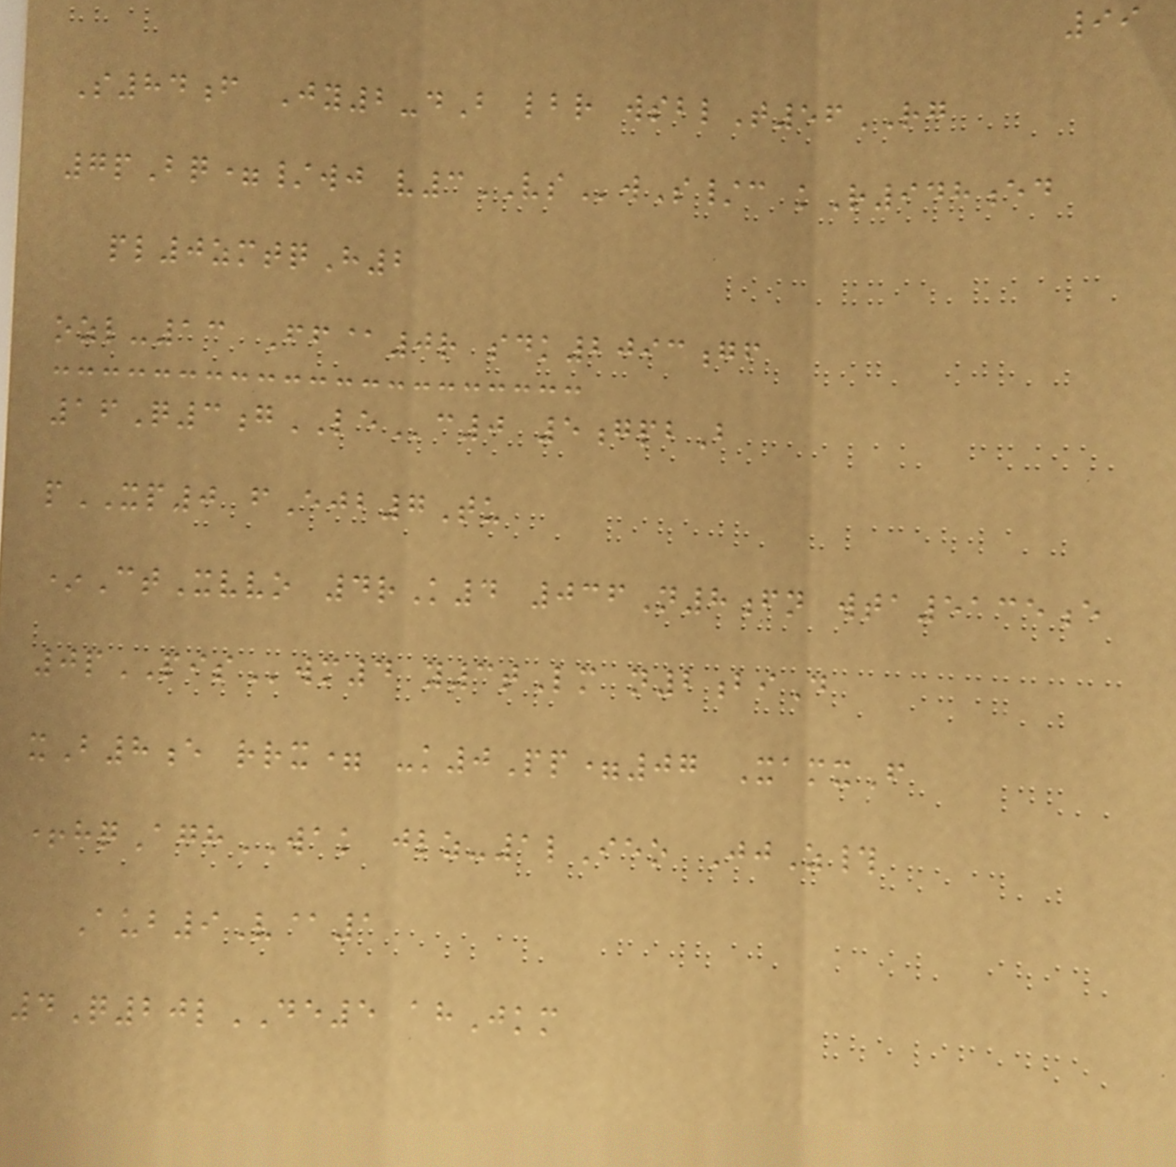99
S84f Jy2-dB lbr wsblT56RG
7pBq=/wj v3VSwS/c kR948ed
pl0zmtqH2
ozl-13 Ff@0r sdk2093gf
16Q3gLEc0 5gpbB
pXP0 fEjb7Tu
*CtXvvo 4rK4 036N8fn wta5135e
0pPISwm4 y3tLm n2biD
xB8e rrx= -k0Pp=07 XamxF
+hqAghWAK jlz-1lIeo JjZ#
Aub9V@1
4Q20lDE5 ahJkm
